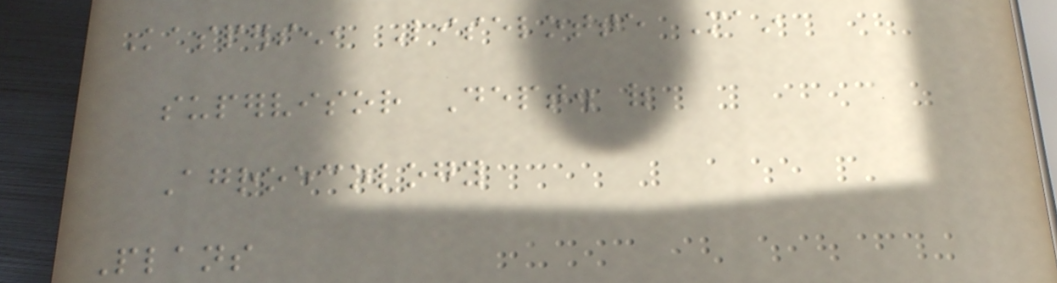Kaspersen, Liselotte Main
supervisor Dept. of
Agroecology
Plans
